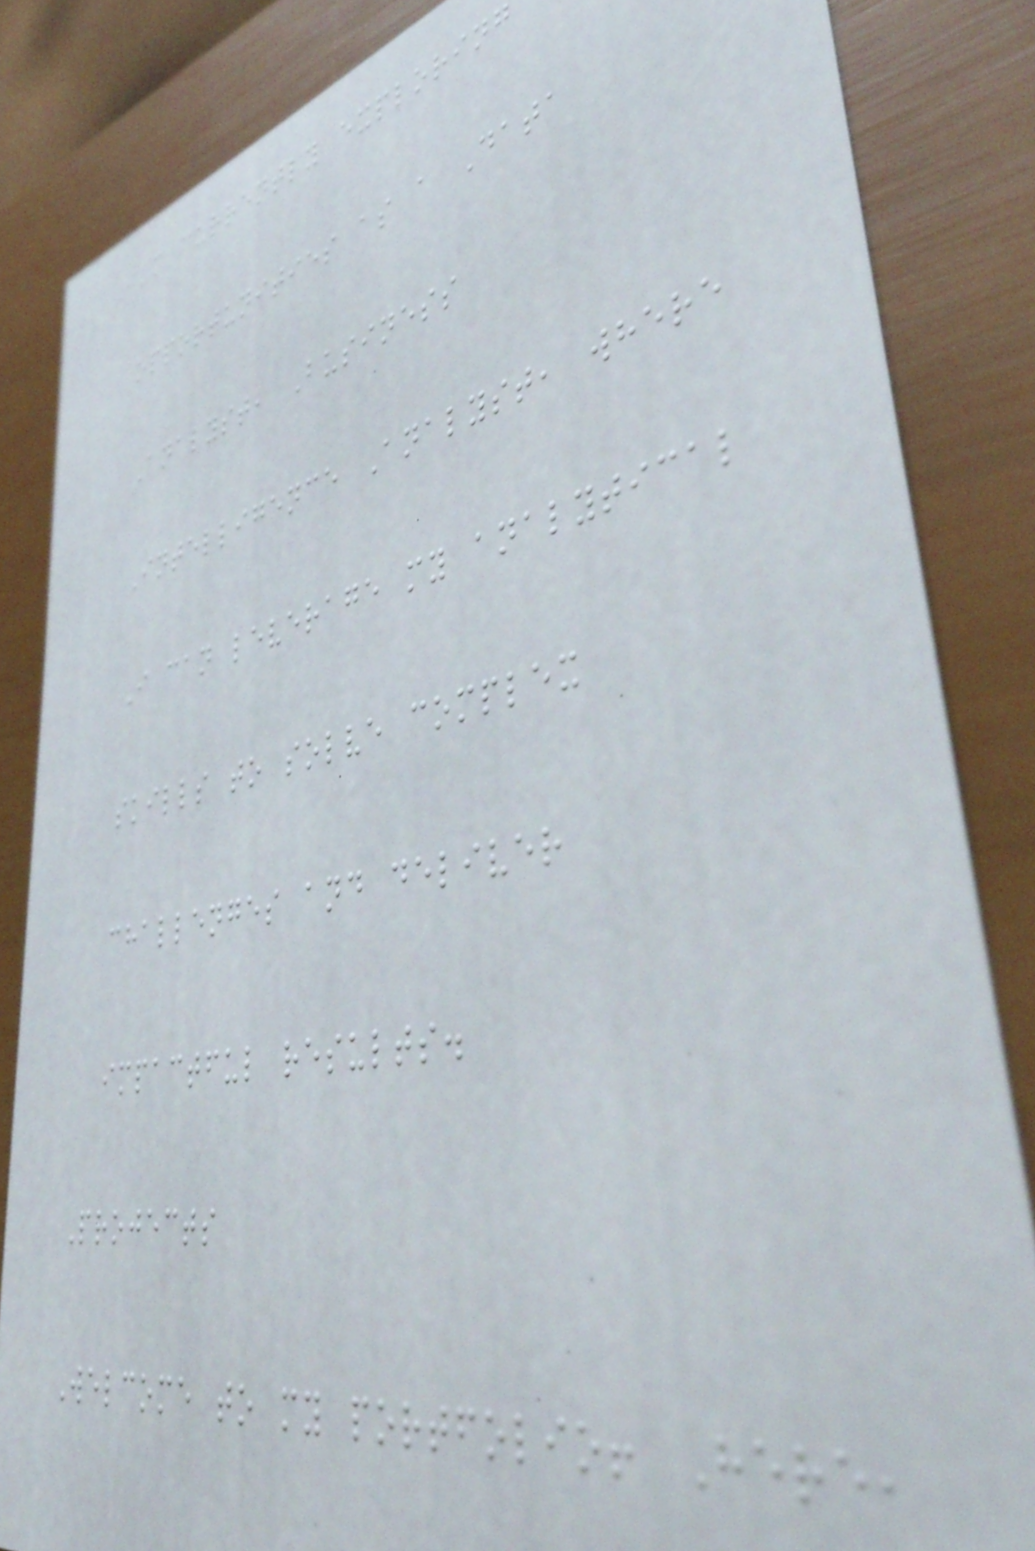I'm currently exploring
opportunities as a Data
Analyst, Business
Intelligence Analyst, where
I can leverage my analytical
skills to solve complex
challenges and deliver
impactful results.
Projects
Welcome to my portfolio! Here,
